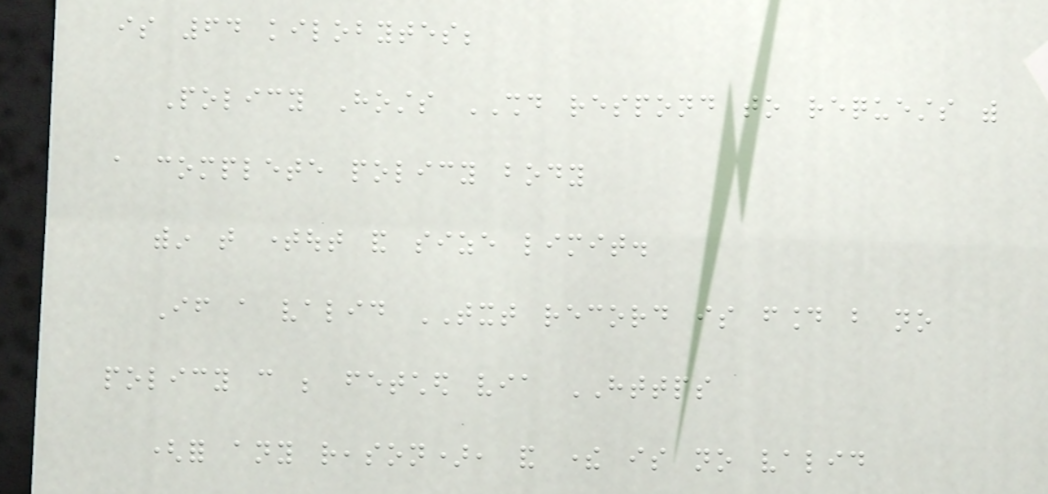is 64 kilobytes;
Policy Hosts SHOULD respond to requests with
a complete policy body
within that timeout and size limit.
If a valid TXT record is found but no
policy can be fetched via HTTPS
(for any reason), and there is no valid
